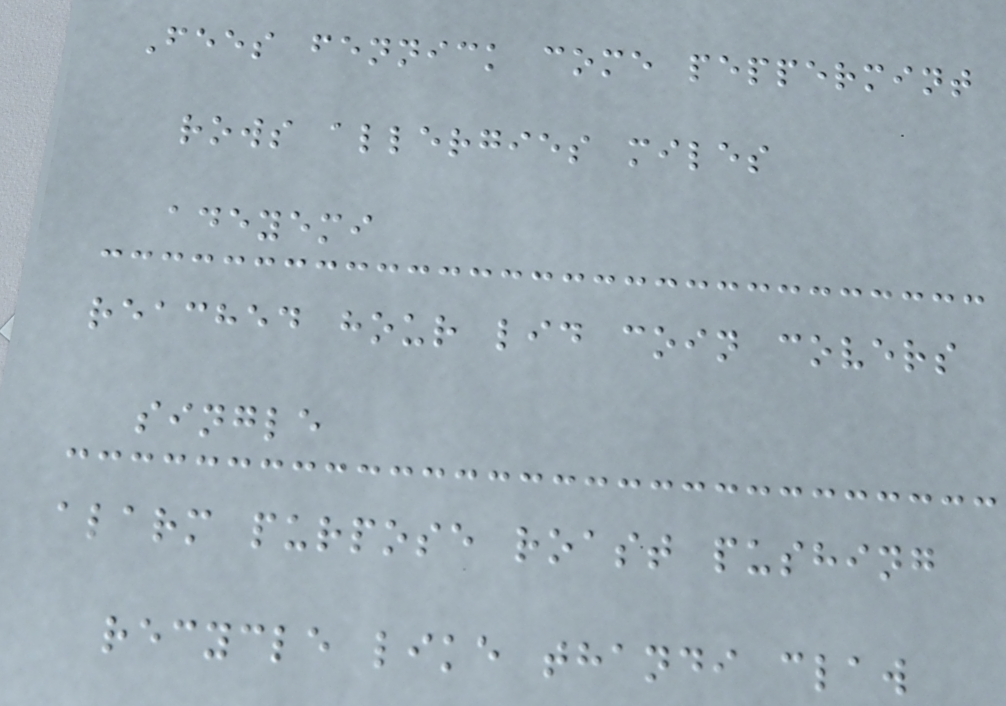Fees fennick come peppermint
rows allergies miles
adeyemi
reached hour lid coin covers
single
alarm purpose roast pushing
recycle like thandi claw
